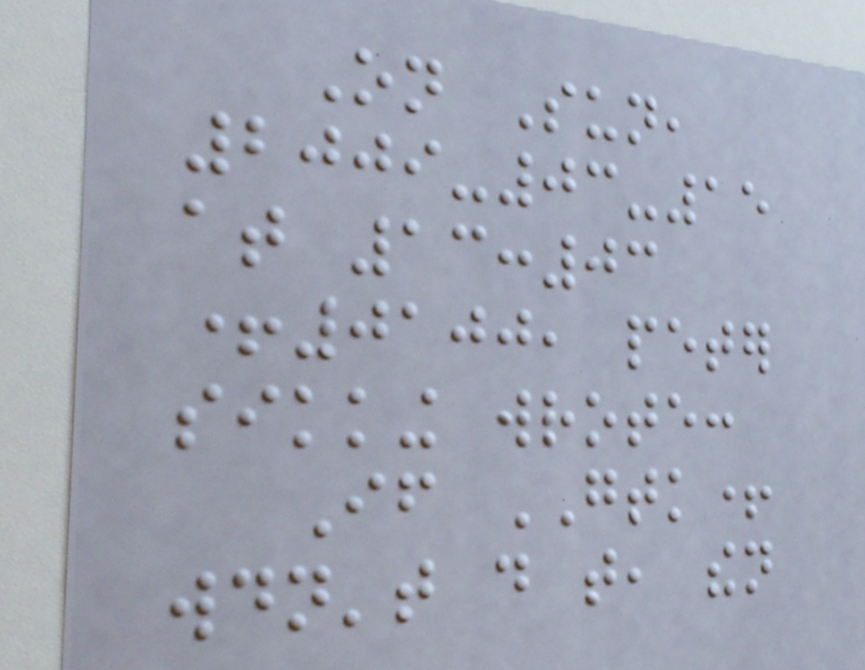On Sun,
2009-03-15
at 13:03
+0100, peter
sikking wrote:
If GTK+
wouldn't do that, then
